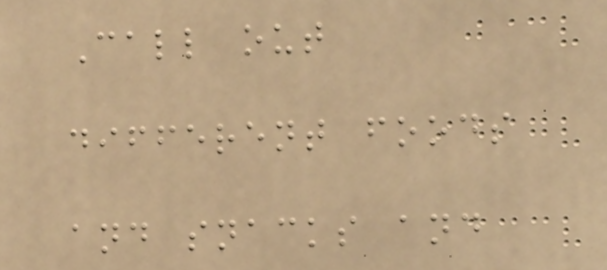Call out
different foods
and snacks and
